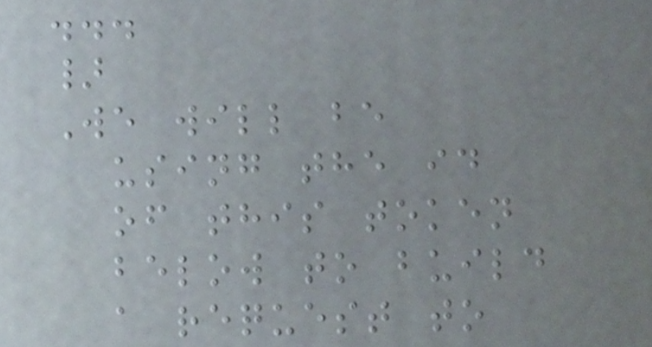...
}
We will be
using the id
of this token
below to build
a request to
